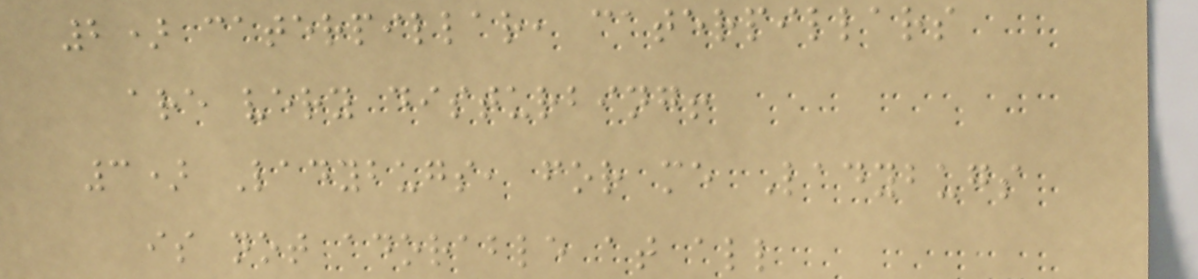2) caterpillar, caterpillars
are very disturbing!
3) Ladybugs, for me Ladybugs
is not adorable at all
